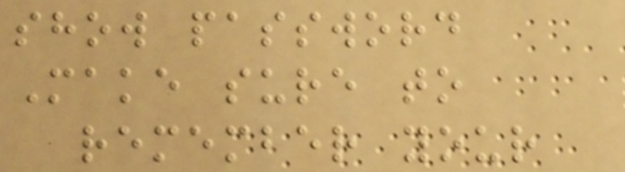show password
Make sure to
remember your
